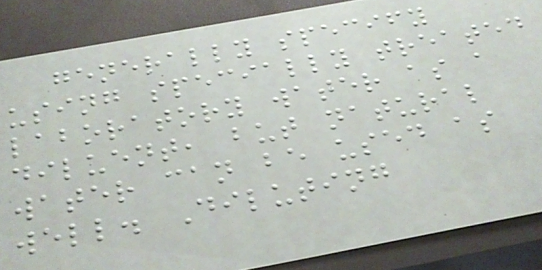generally specify
using specially treated
laboratory water as a
diluent, but natural
water can be used as
well. Diluting
